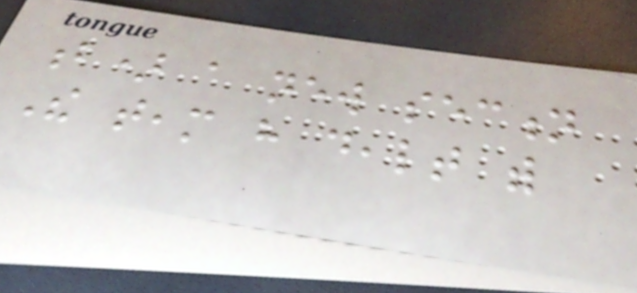b) a new section
The team have dealt with
